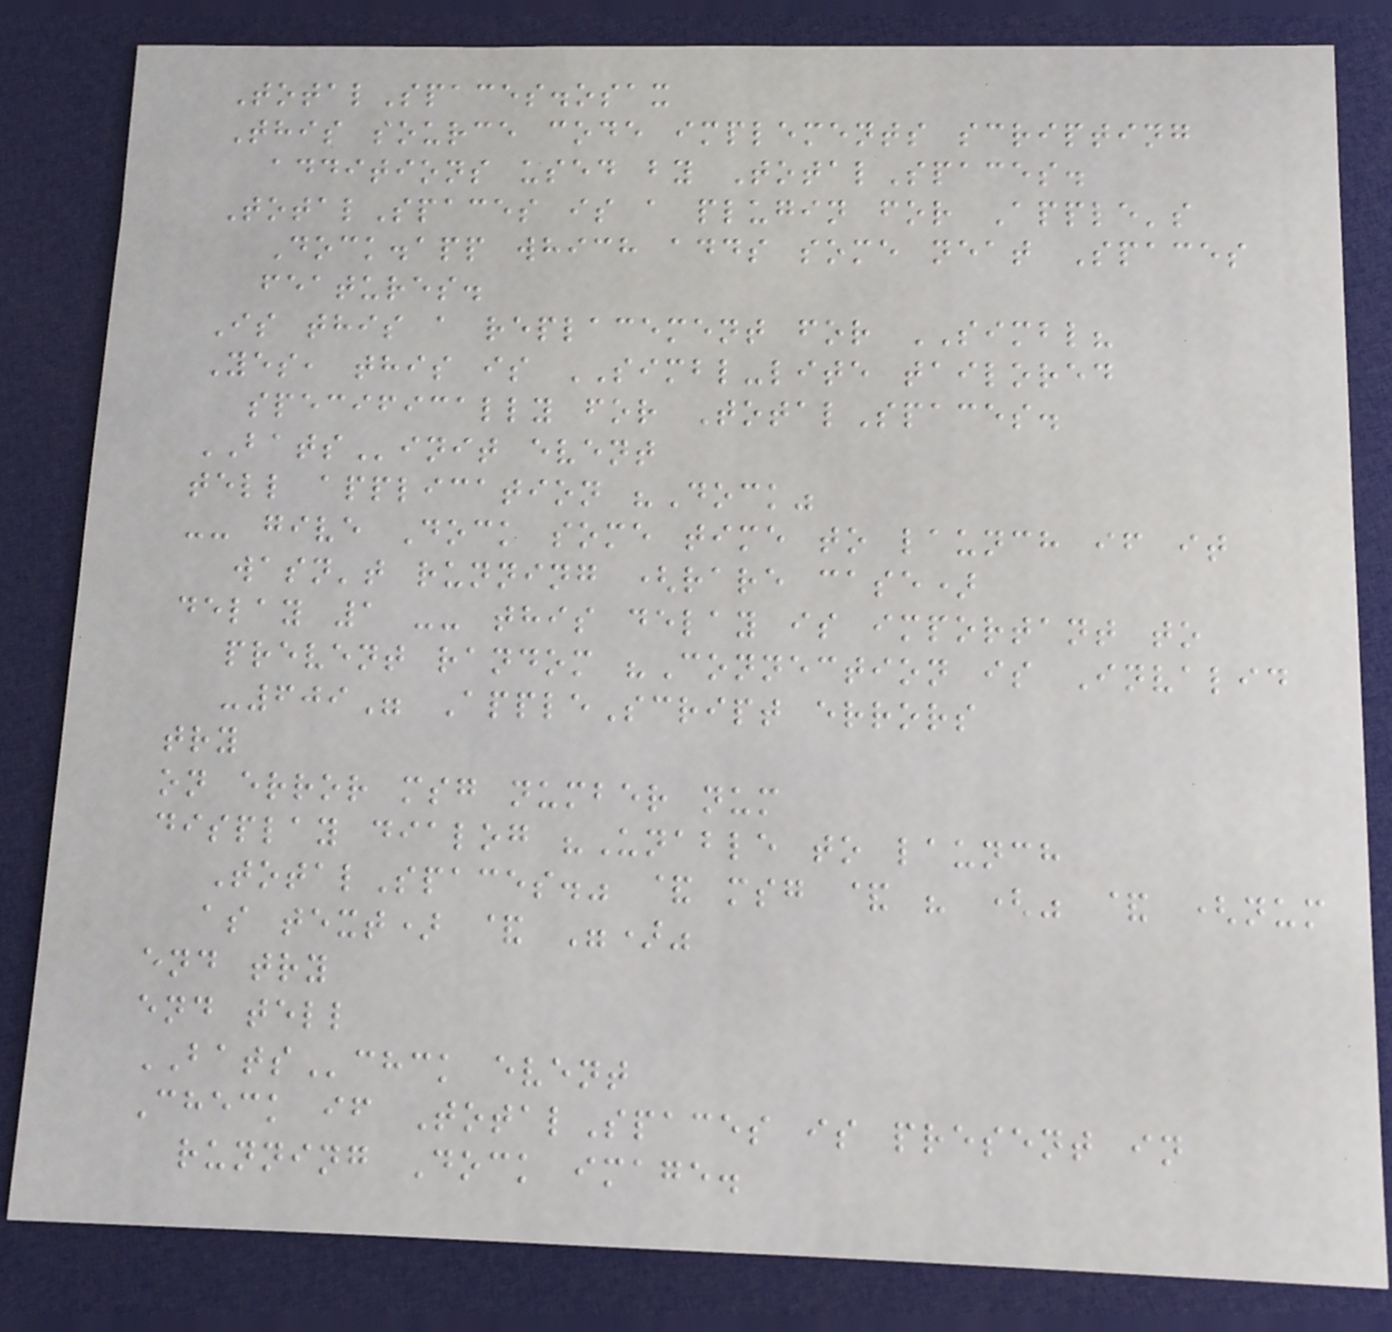TotalSpaces.osax
This source code implements scripting
additions used by TotalSpaces.
TotalSpaces is a plugin for Apple's
Dock.app which adds some neat Spaces
features.
Is this a replacement for SIMBL?
Yes, this is SIMBL-lite tailored
specifically for TotalSpaces.
BATSinit event
tell application "Dock"
-- give Dock some time to launch if it
wasn't running (rare case)
delay 1 -- this delay is important to
prevent random "Connection is Invalid
-609" AppleScript errors
try
on error msg number num
display dialog "Unable to launch
TotalSpaces." & msg & " (" & (num
as text) & ")"
end try
end tell
BATSchck event
Check if TotalSpaces is present in
running Dock image.
